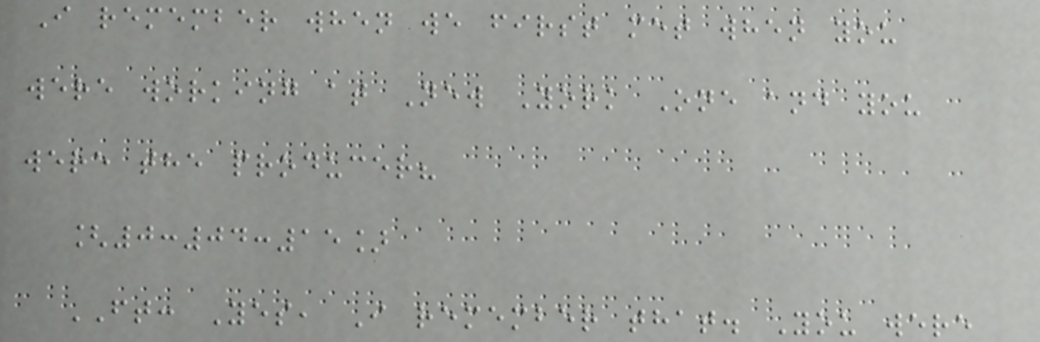I remember when we first met when you
were working at New York One and you
were the producer?
[0:04:15]
FT: Yes, I remember that. You were
